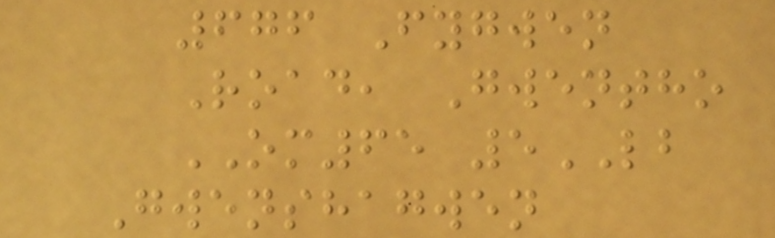676 Fygwen
Road, Gwentho
OM65 5LB
Gwenshagwen
